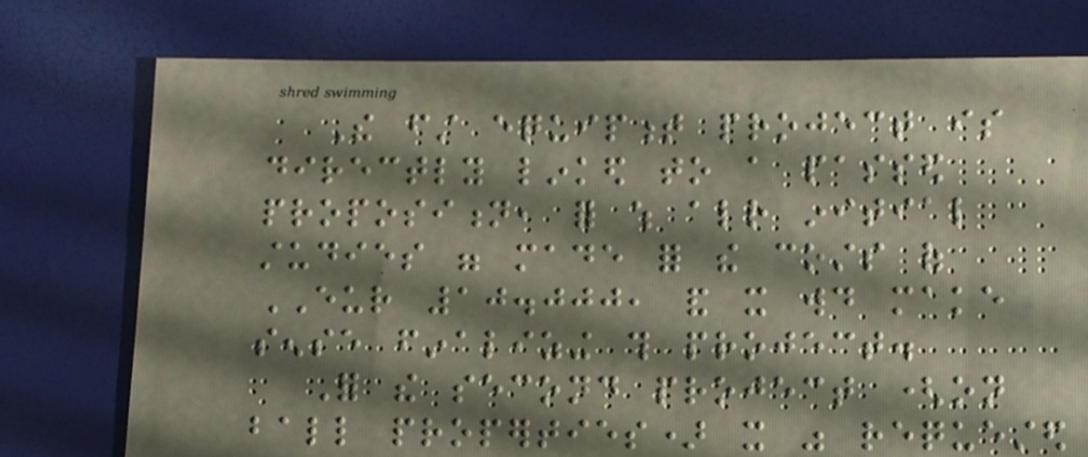The first equipment project is
directly linked to a passed
proposition, for which already initial
studies were made for the costs of
EUR 10.000, and it would make
sense finalizing this project.
For the second project (on
ball properties) it was requested
